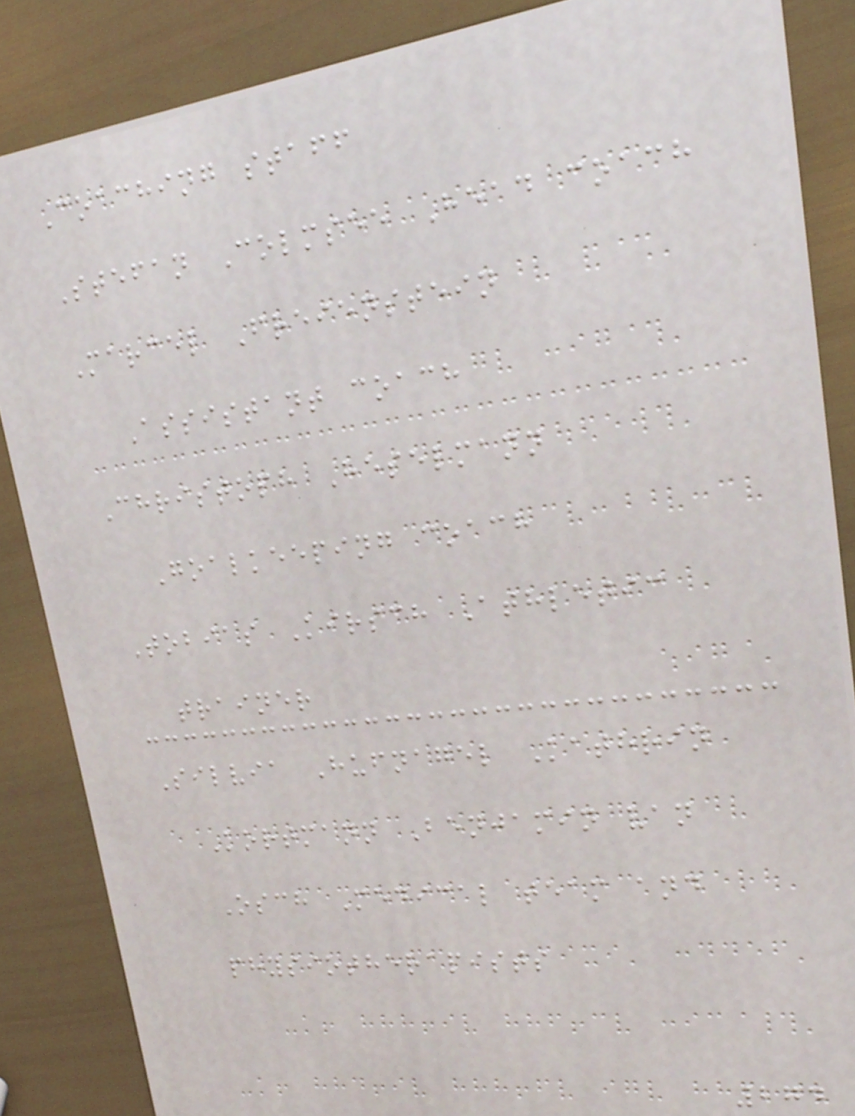Coaching staff
Stefan Colmsee Head coach
Marcel Freienstein
Assistant coach
Christoph Heselmann
Goalkeeping coach
Tobias Kirsch Athletic
trainer
Silvia Hufnagel Kathrin
Kortmann Benjamin van
Osch Medical team and
physiotherapists
274
